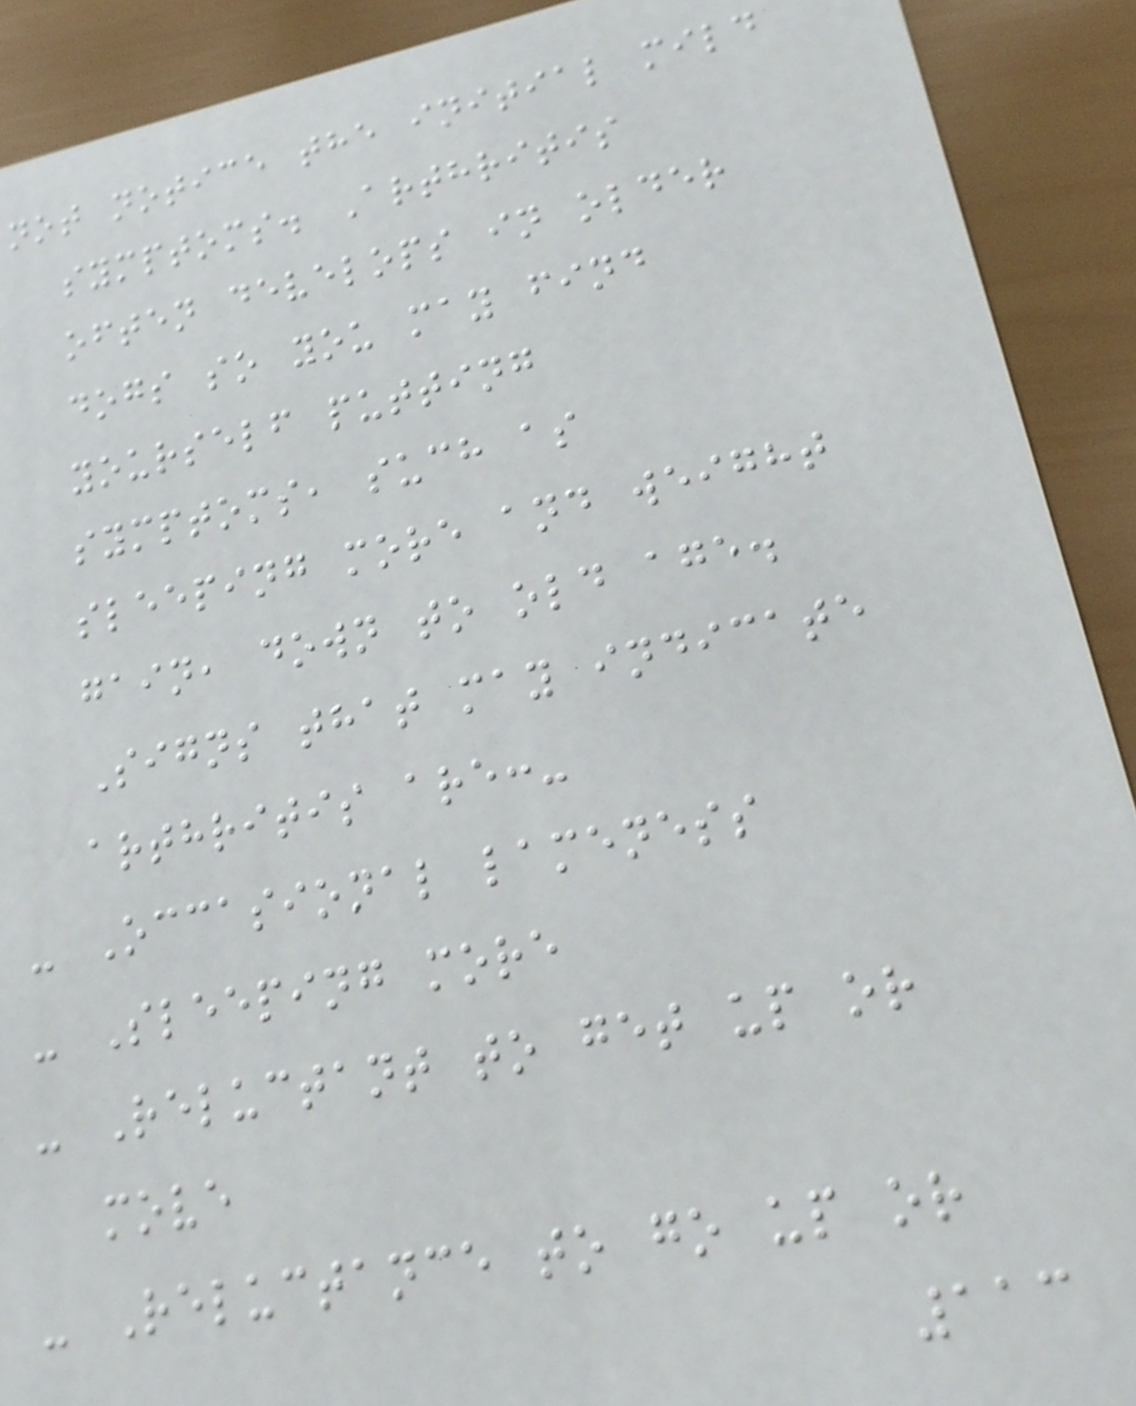not notice the initial mild
symptoms. Arthritis
often develops in older
dogs so you may find
yourself putting
symptoms, such as
sleeping more and weight
gain, down to old age.
Signs that may indicate
arthritis are:-
- Occasional lameness
- Sleeping more
- Reluctant to get up or
move
- Reluctance to go up or
113
